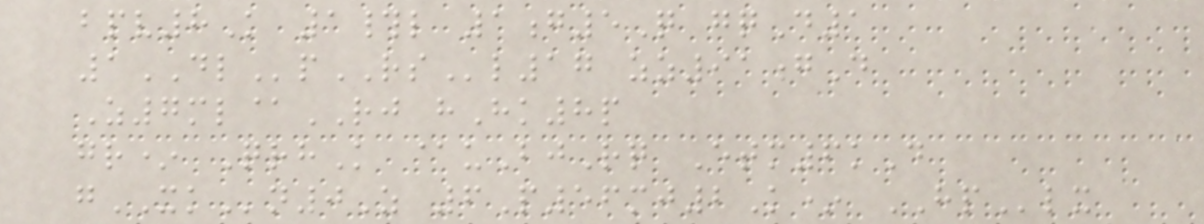bpv8K 1#l 1g5Q gqD1
1DLpRSl17 zz91gD
Z7ml@RJ hHk8p
gr* QrhK @uBjRq Etm6kD
gXKn0Z 6P56mj2K* HPlx
